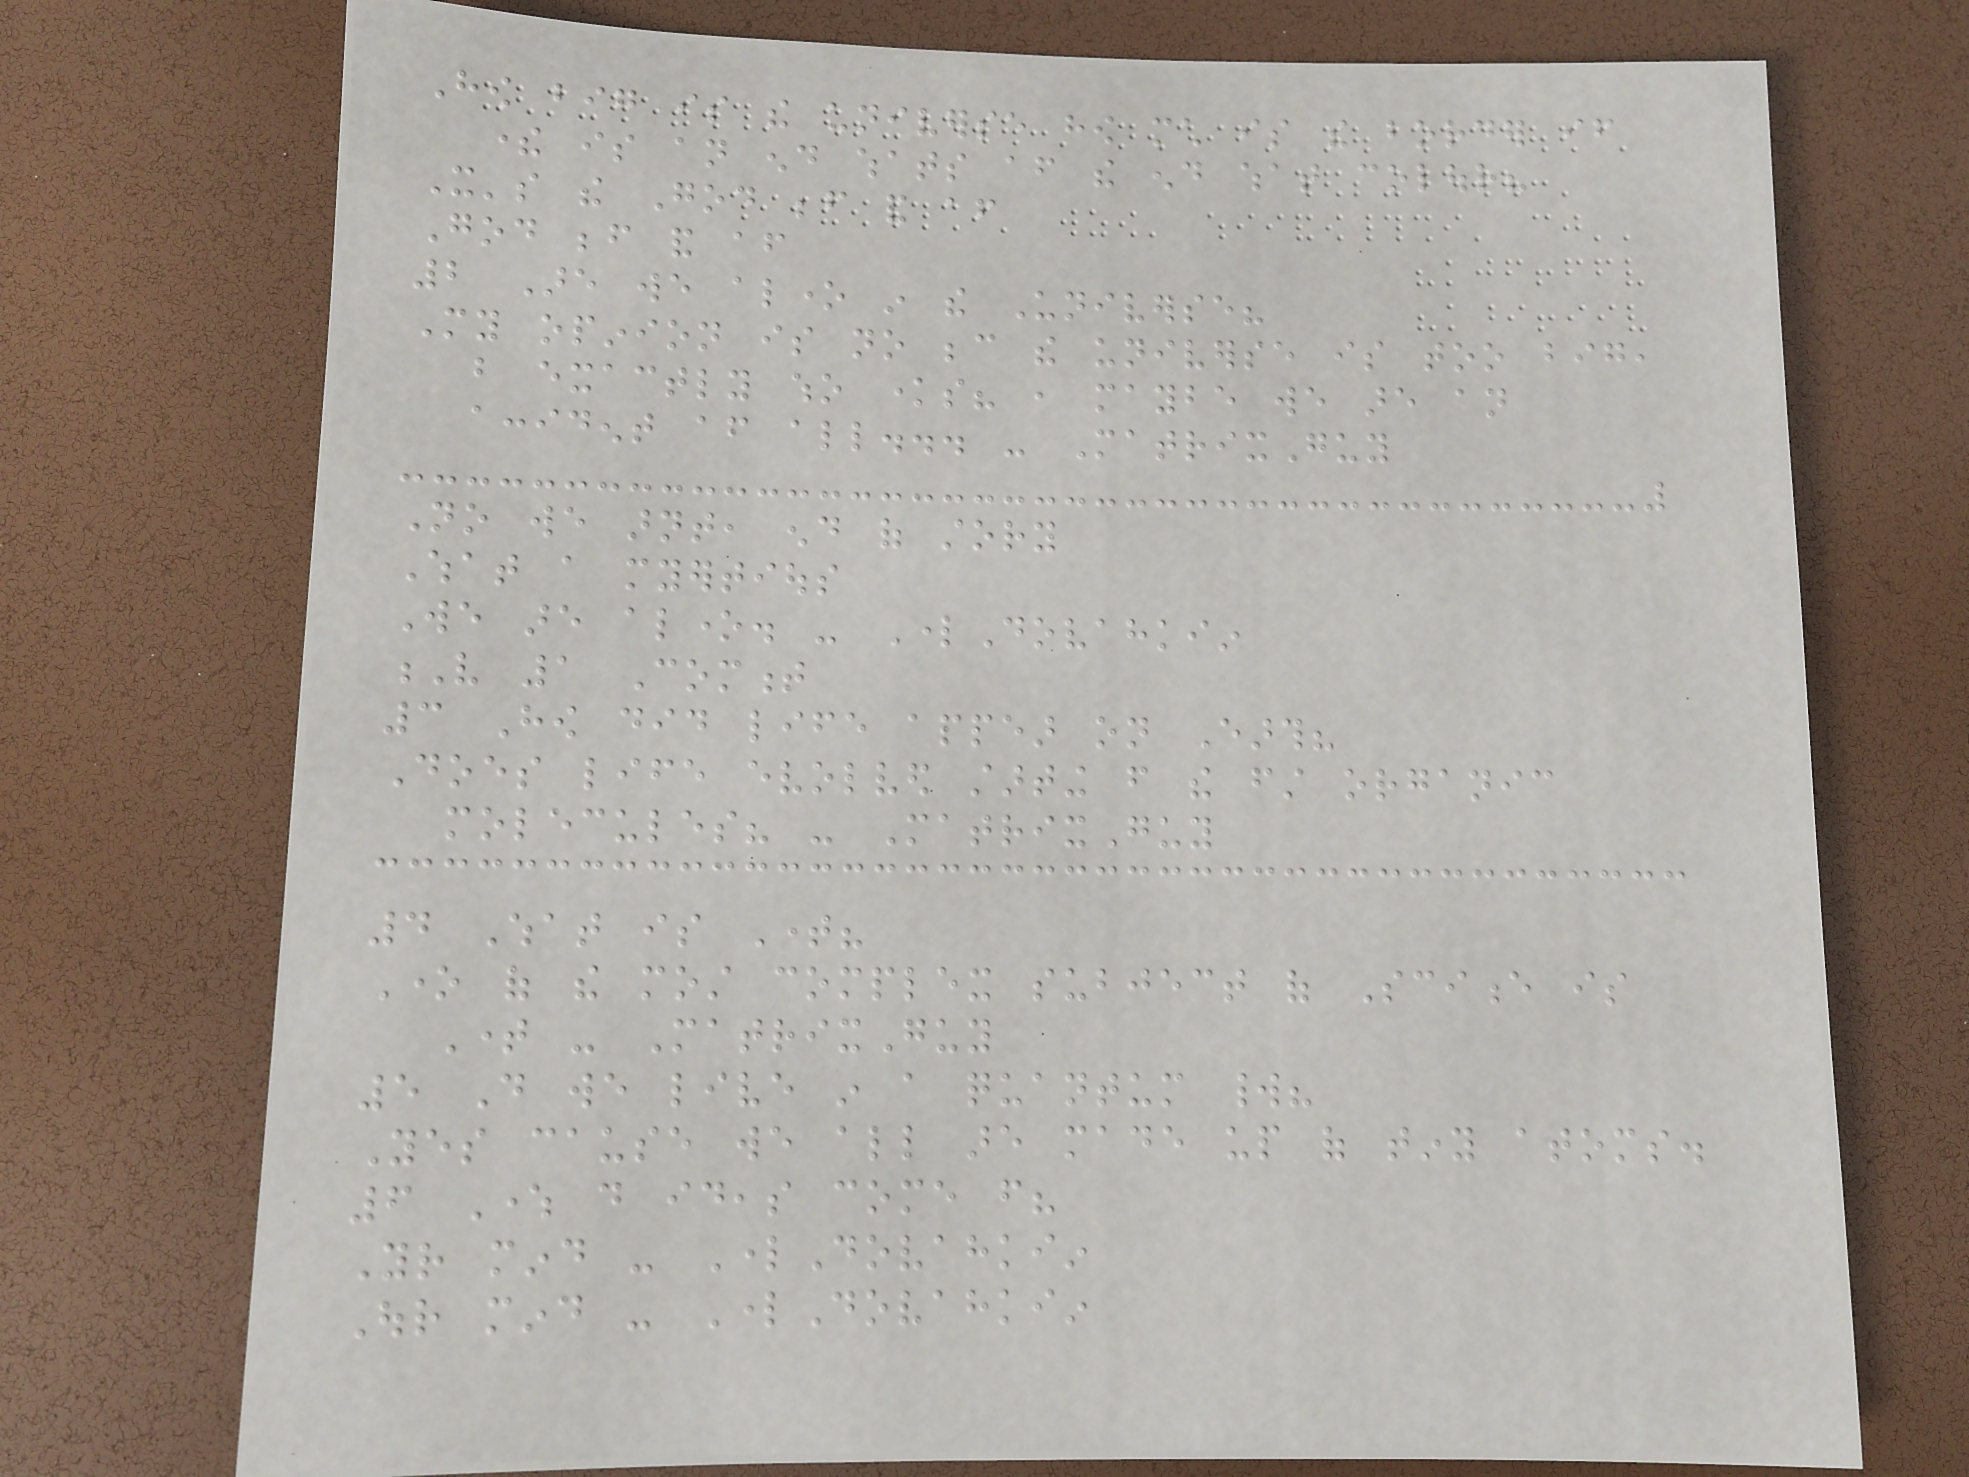How big is the universe how much is the border if
there is an end whats after the end what colour?
It's the God before and after
God before and after
2 Are we alone in the Universe?
My opinion is no because the universe is too big,
but exactly who knows? , maybe we are an
accident after all... - MatrixGuy
No we arnt, end of story
What a myertious
We are alone. - LordDovahkiin
V 1 Comment
3 How did life appear on Earth?
Does life evolved starting from the first organic
molecules? - MatrixGuy
4 What is Time?
One of the most complex subject of Science is
Time - MatrixGuy
5 Do we live in a quantum world?
Yes cause we all are made up of tiny atoms.
6 Where do ideas come from?
Your mind - LordDovahkiin
Our mind - LordDovahkiin
